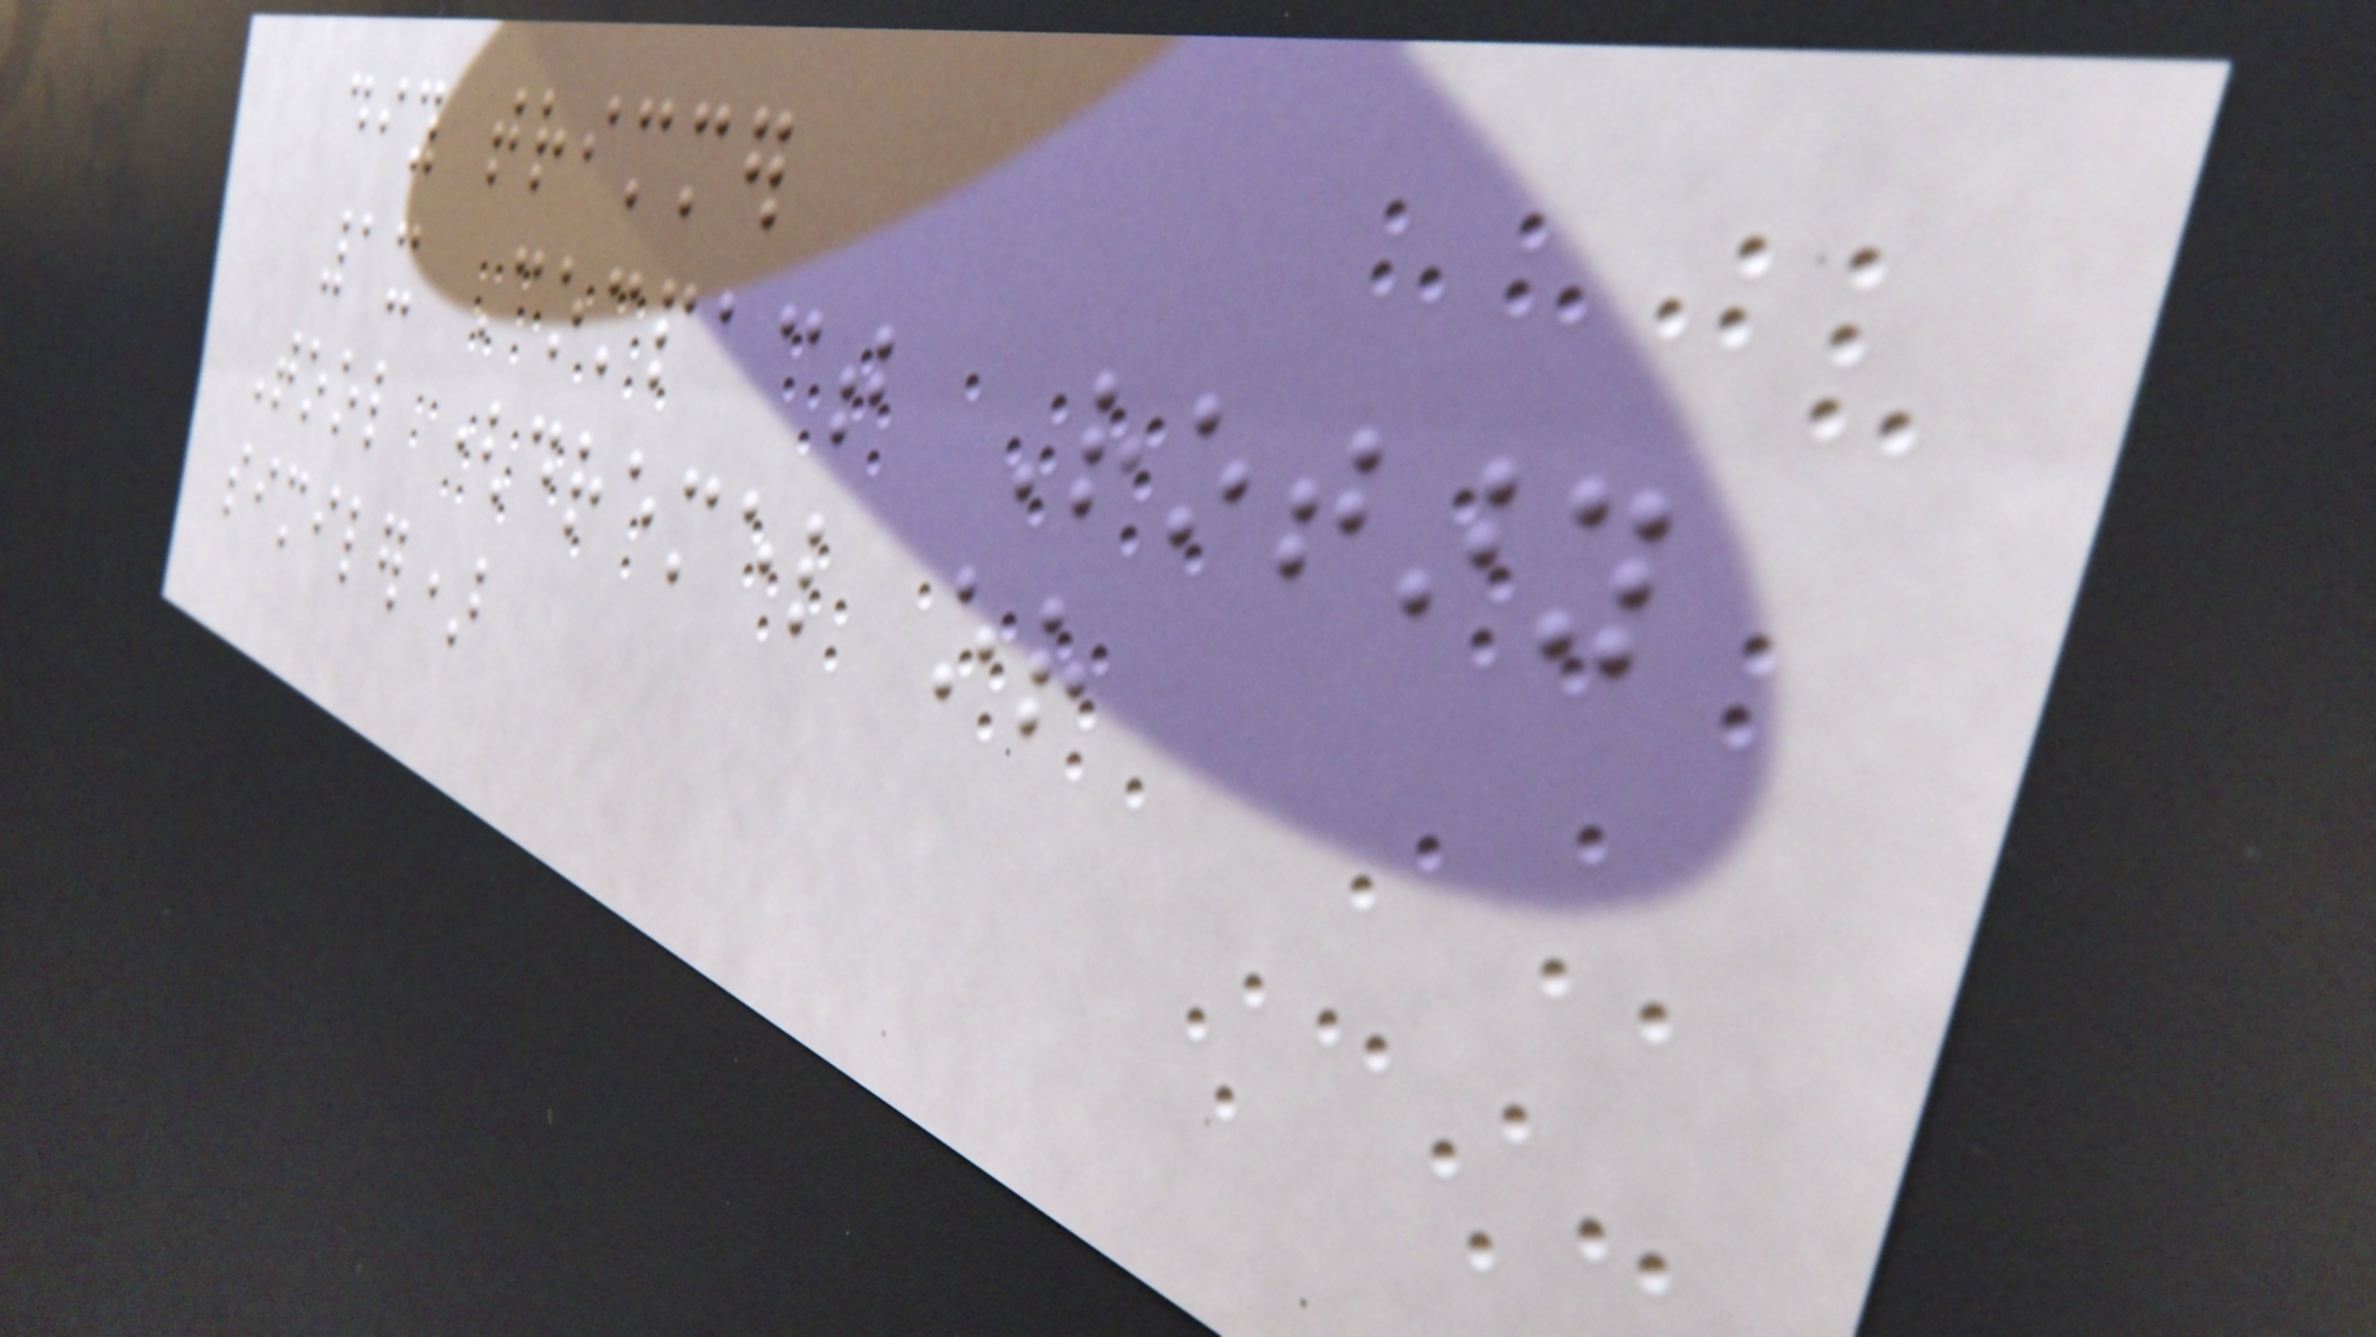diy trimmer
1x Compact Rotary
Tool (dremel or
similer)
